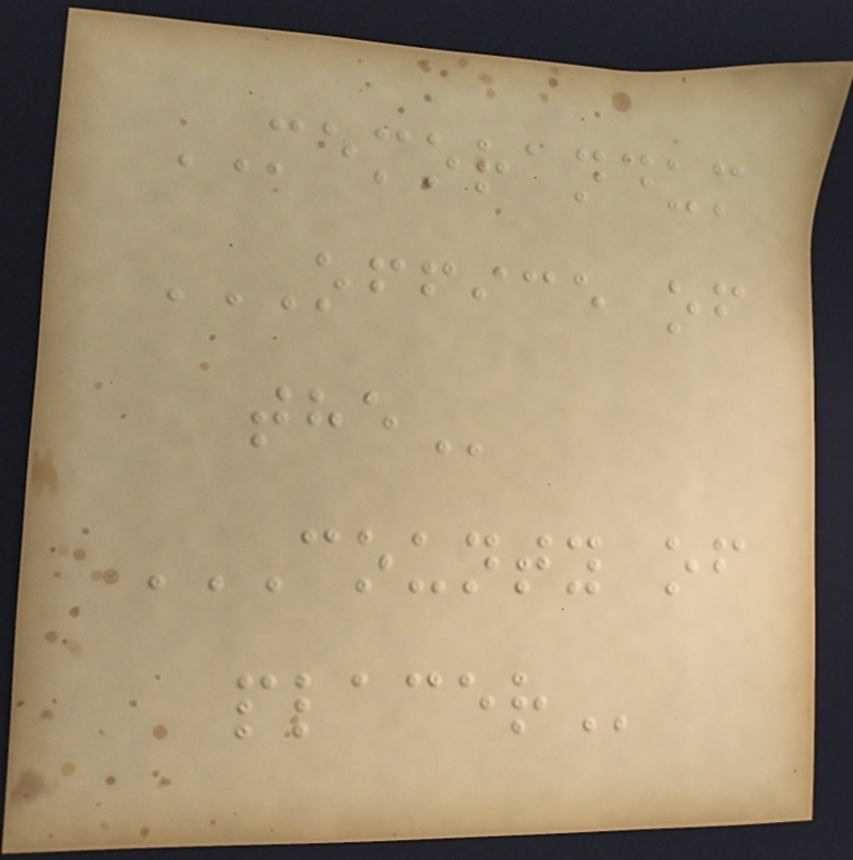MEMORANDUM
OFFICE OF
THE
COUNTY OF
PLACER
